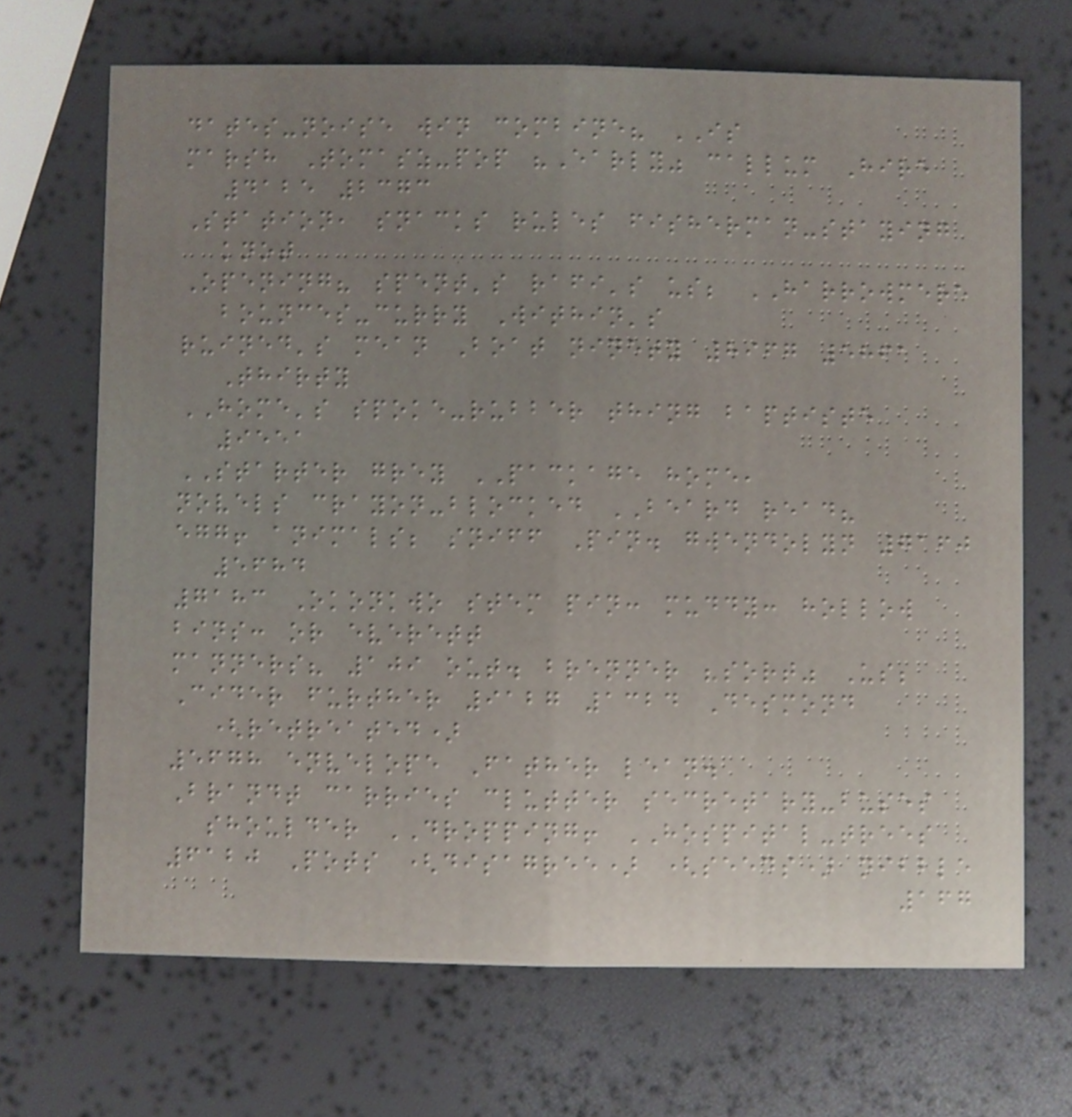dates-noise win combine? IS
marsh Tomasz-pop "Early" callum Hire
4125 2373
Station, snacks rules fisherman-staying
knot
Opening? spent's rafi's us; HARROWMERE
bounces-curry Within's
ruined's mean Boat ninety 8967 5861
Thirty
HOME's spoke-rubber thing baptiste
9551
STARTER grey PACKAGE home,
novels crayon-blocked BEARD read?
egg! animals; sniff Pin. gwendolyn 7160
5684
7183 Okonkwo stem pin: muddy: hollow
bins: or everett
manners? 109 out. brenner "sort" Us;
Cider further 9127 1324 Desmond
(retreated)
5678 envelope Father lean.
Brandt carries clutter secretary-buses
shoulder DROPPING! HOSPITAL-trees
6120 Pots (disagree) (seeds) nibble
167
